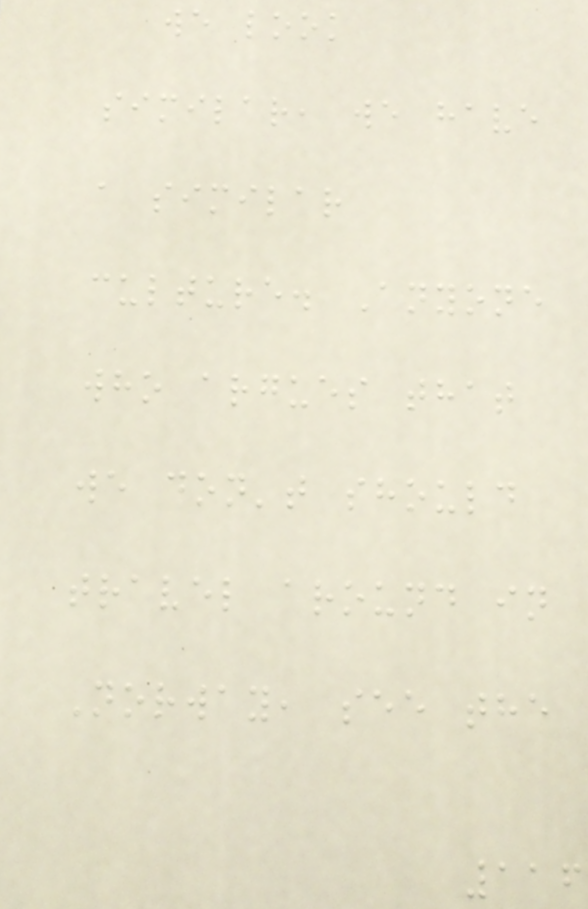we look
similar, we have
a similar
culture. Anyone
who argues that
we don't should
travel around in
Norway, see the
116
